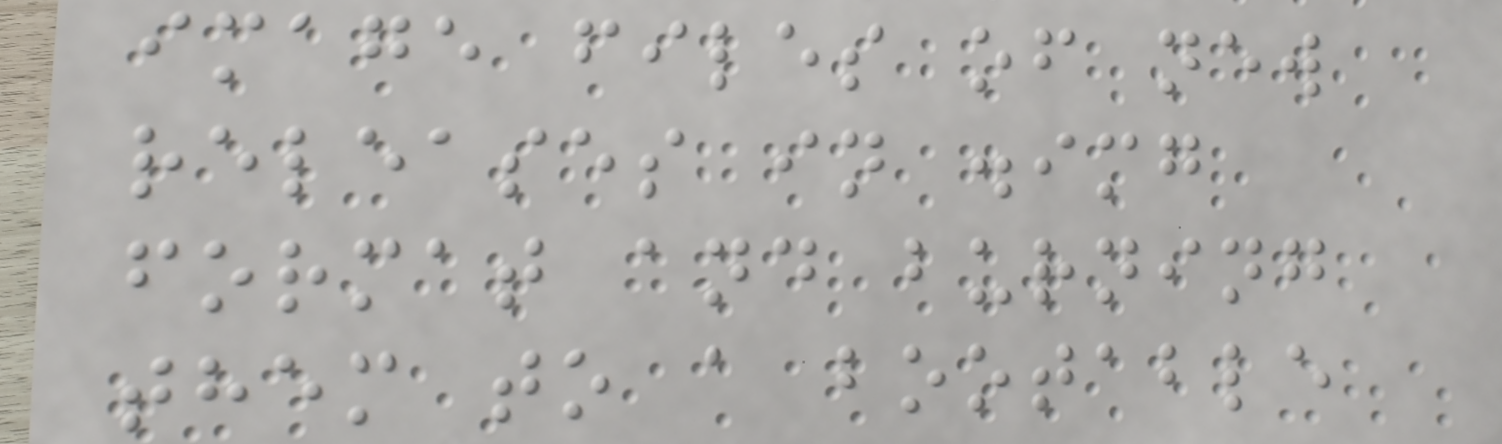image files of new
releases in .img
format and burning
them to a bootable
